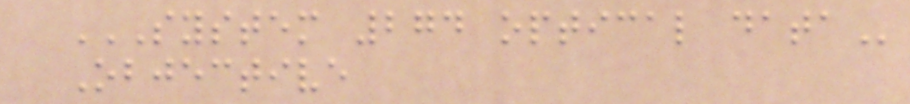SYSTEM 274 OPTICAL DATA
Objective
